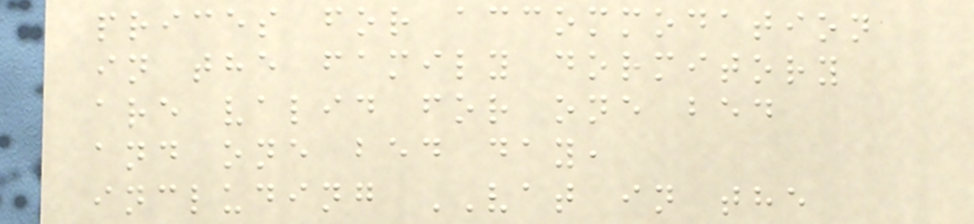prices for accommodation
in the family dormitory
are valid for one bed
and one bed day,
including VAT in the
